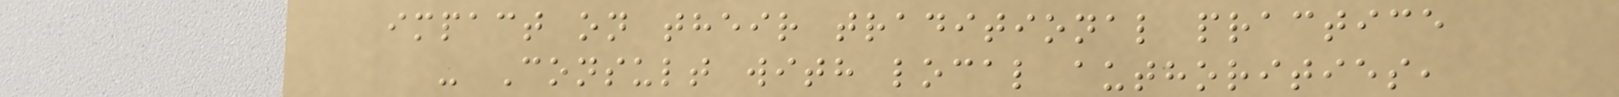impact on their traditional practice
- Consult with local authorities,
